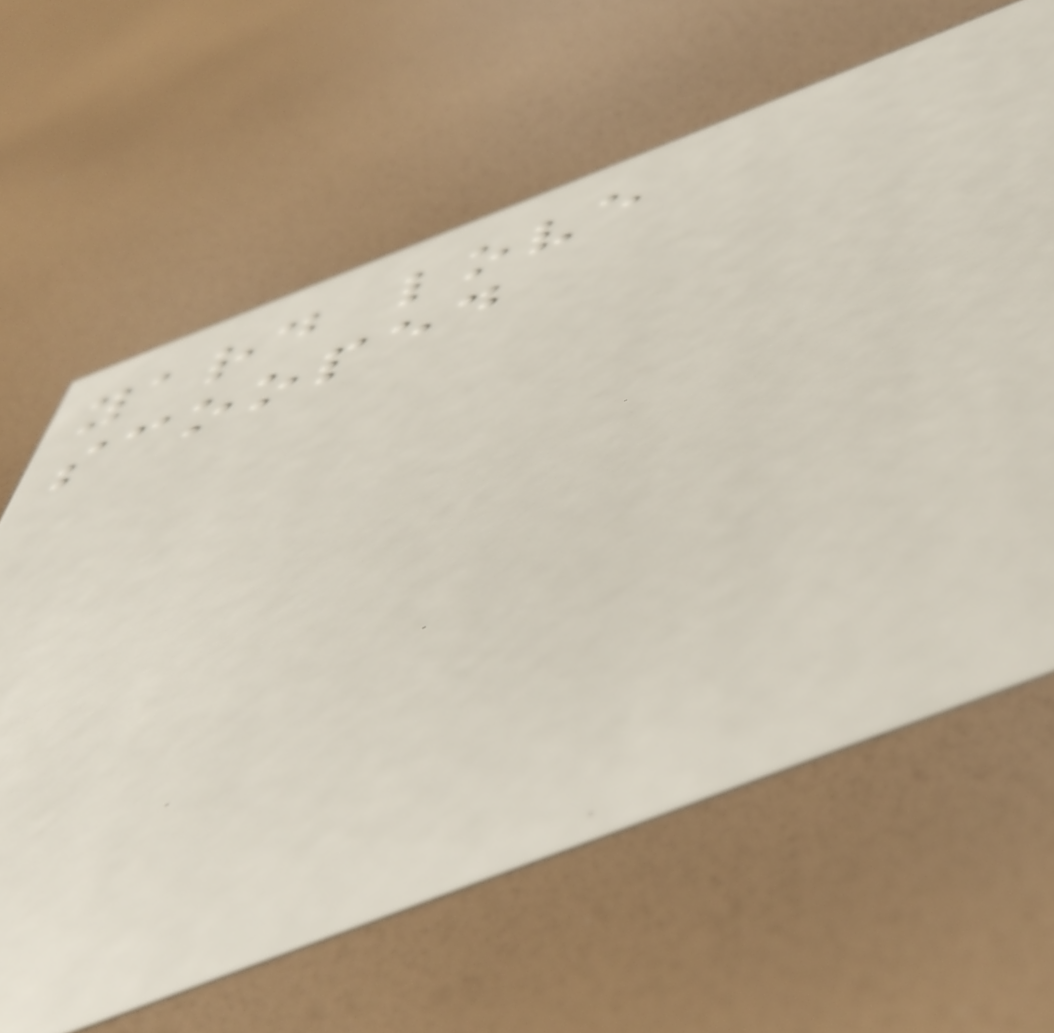yard love
scooped
